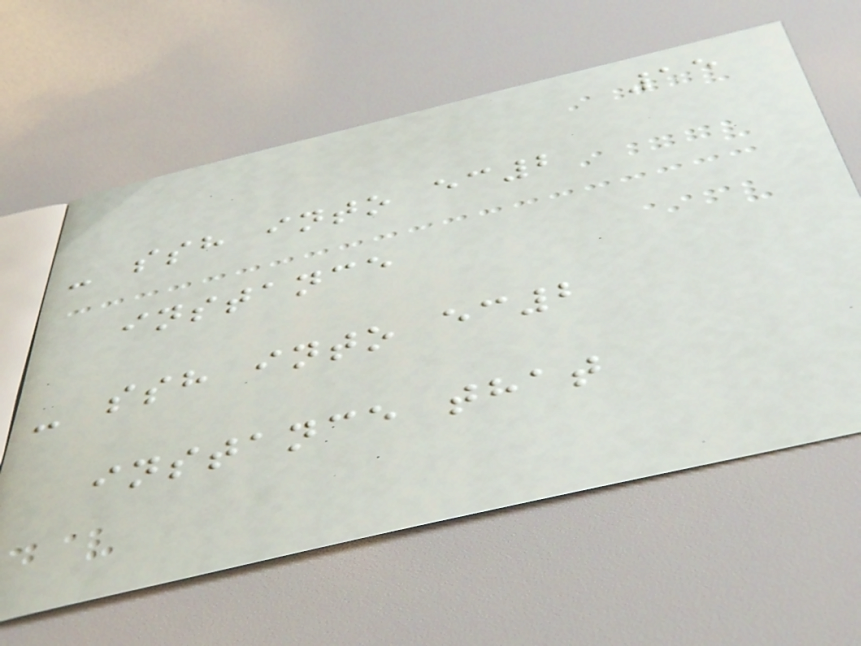15
- ssh into ec2
instance
- ssh into ec2
instance that
